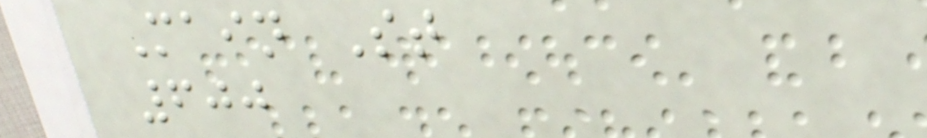Main St
600
